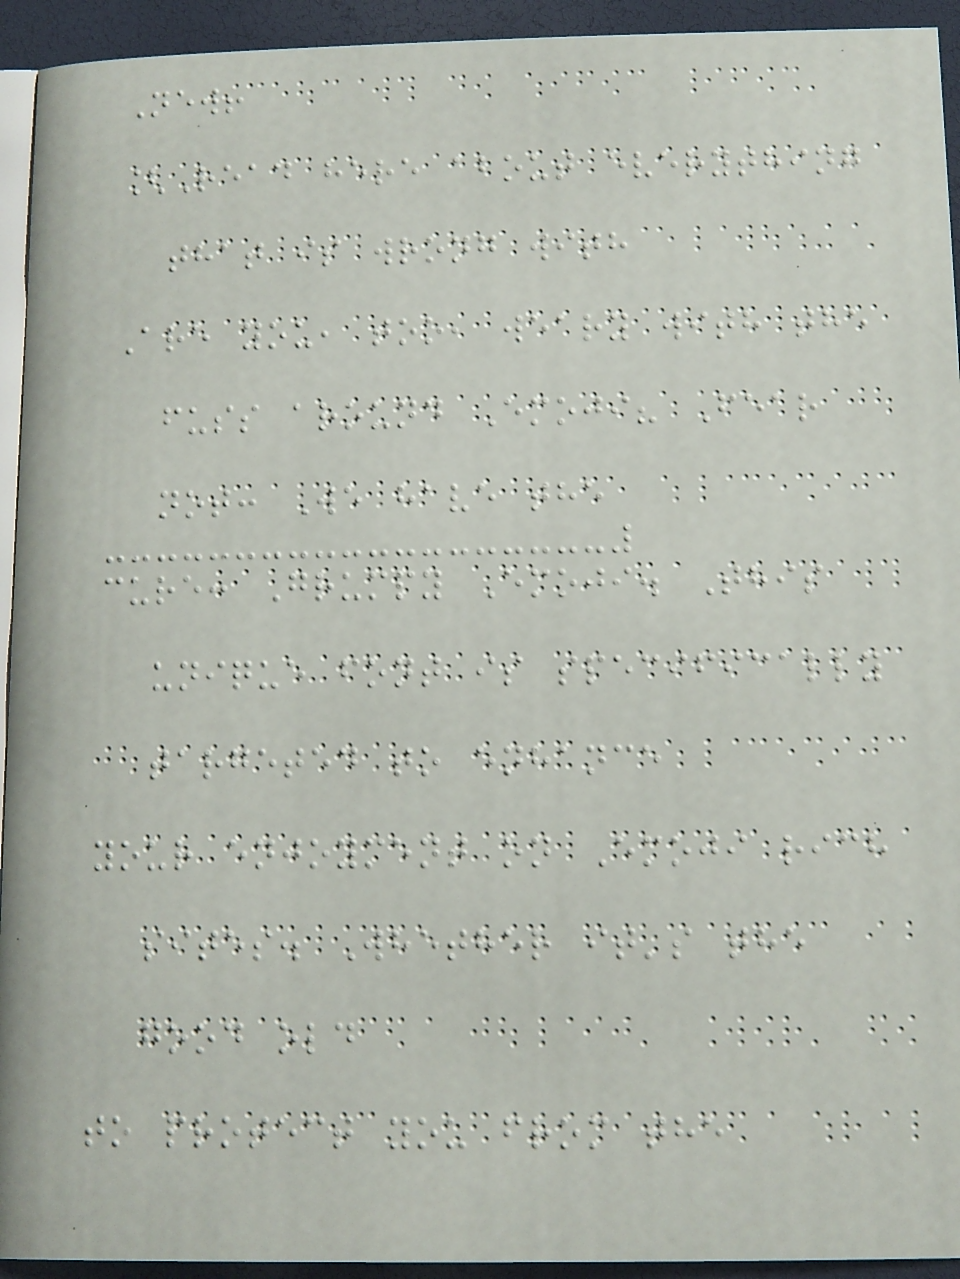New!
[Read here about everything
that is wrong with
Are you, too, weary with the
fuss around Emoji? Fear
not: We have the
cure: Grumpy Emoji. This
unique font is specifically
targeted to enhance
your enjoyment on Emoji rich
sites. Whether it's the
good old
to protect you from the
